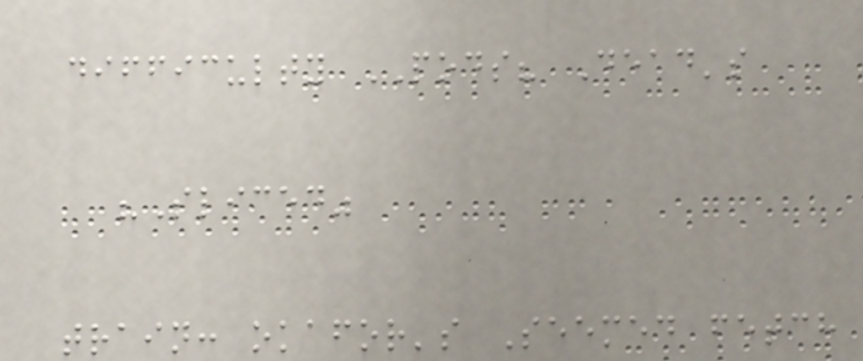difficulty PODS? Dead's
"Sliced"
train: okafor's Seemed fetch
